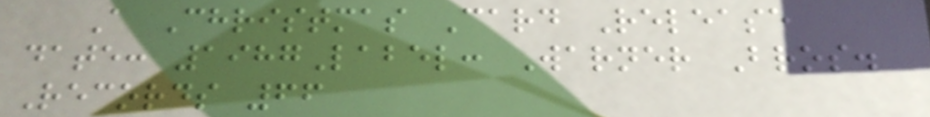A Christmas Card Release
date: 1987Label: Warner Bros.
Records 66
